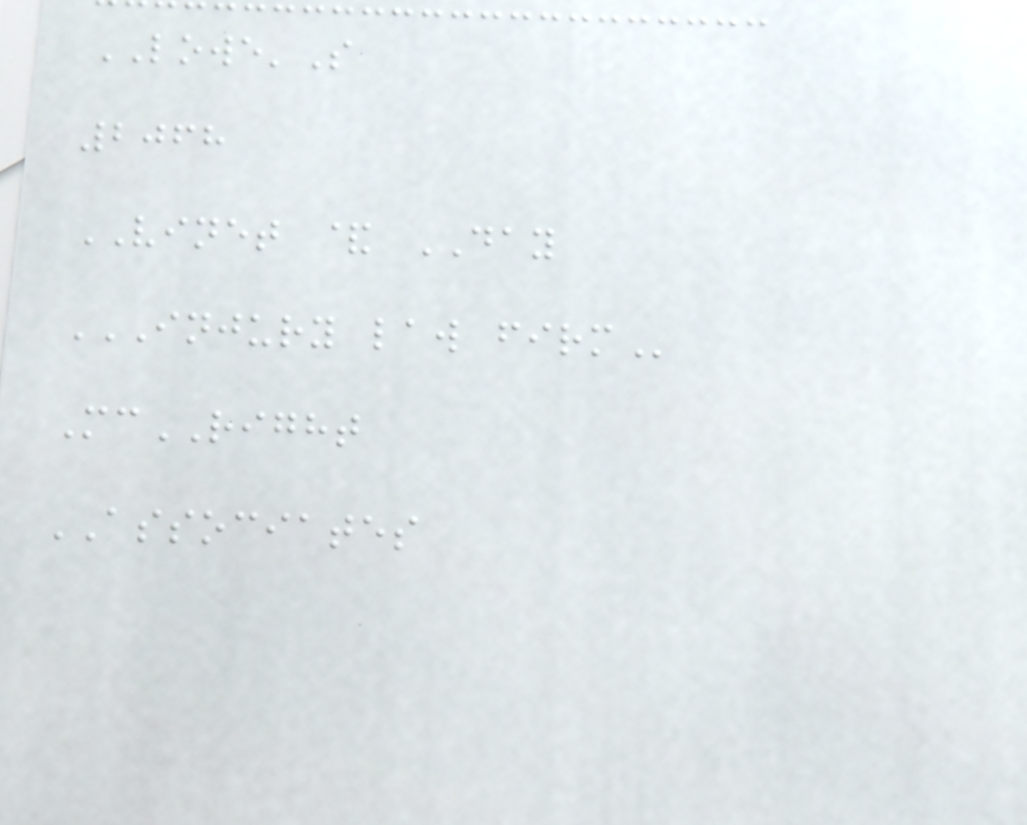LOWE'S
2068
VINET & DAY
INJURY LAW FIRM
McRIGHT
ASSOCIATES
